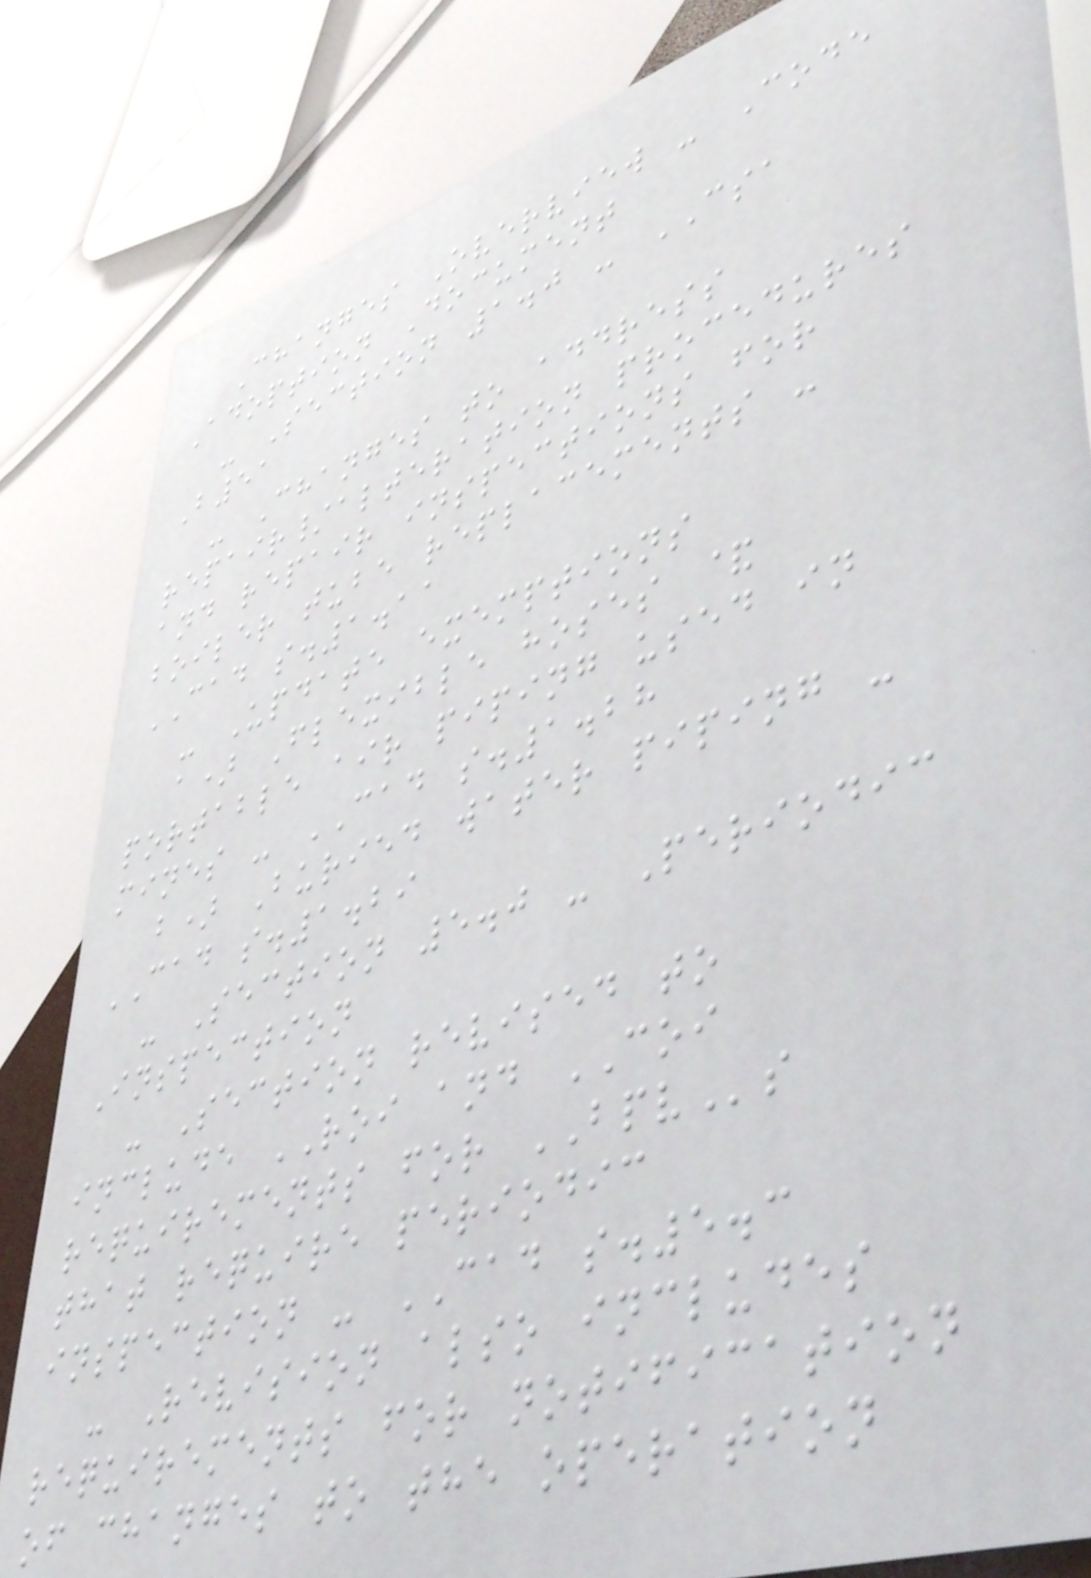Changes Overview - Code
Adoption Document
- Section 1.0 - CSA
B51
- Changes to address
repair/alteration procedures
and repair inspections for
boiler tube replacements -
CAD s.1.11
- Update exemptions
a) Flexible hoses &
portable air piping used in
mines - CAD s.1.28
b) Buried water piping -
CAD s.1.29
- Section 5.0 - Periodic
Inspection
- Section revised to
include ROI and COI
requirements for BPVs
that require periodic
inspection - CAD s.5.3
- Revision also includes
requirements for notification
of changes to the operation
